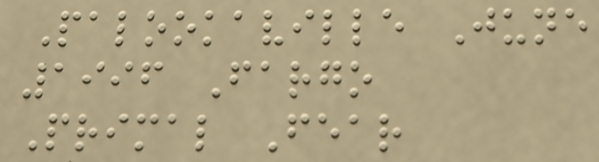Palookaville June
1996 Fargo
Primal Fear
